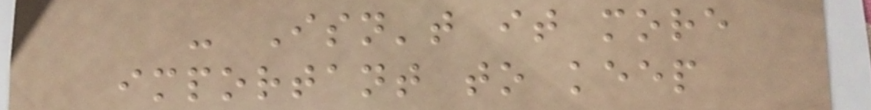- Isn't it more
important to keep
